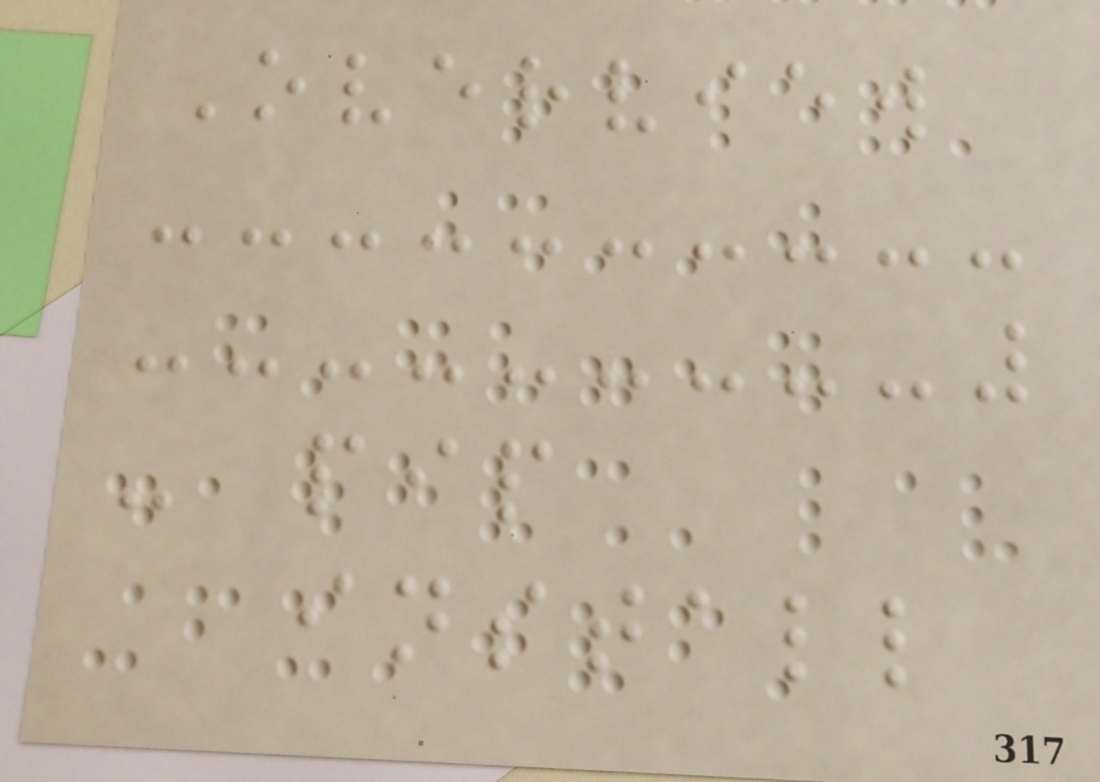Overview
- pip
install
